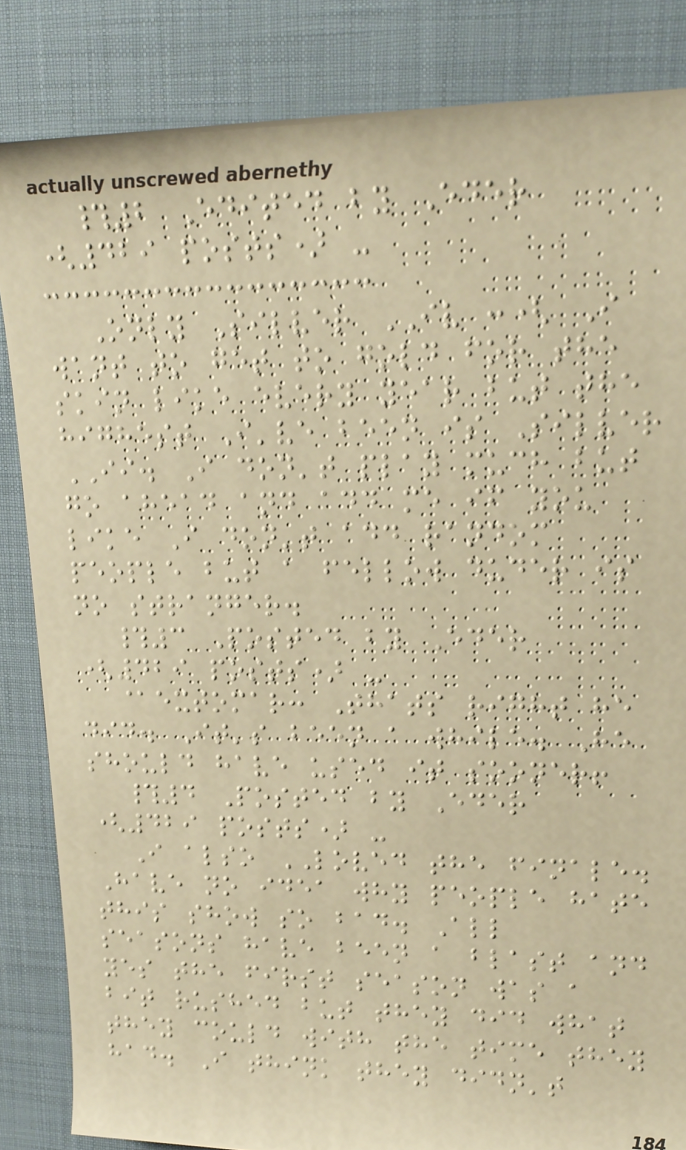#2 Edited by Eder
(429 posts) -
Only Silver IV :( I
want to get to gold for the
skin like every year but the
highest I've been is Silver
II. I don't play much but
go ahead and add me if you
like I don't add random
people but a fellow duder is
no stranger.
#3 Posted by Eder
(429 posts) -
@extomar: Thats right he
did. It's been a while. He
should have used it sooner!
#4 Posted by Eder
(429 posts) -
I also LOVED the finale.
Have no idea why people hate
this show so bad. All
seasons have been a blast and
yes the first season was a
bit rushed but they did what
they could with the time they
had. I think they didn't
